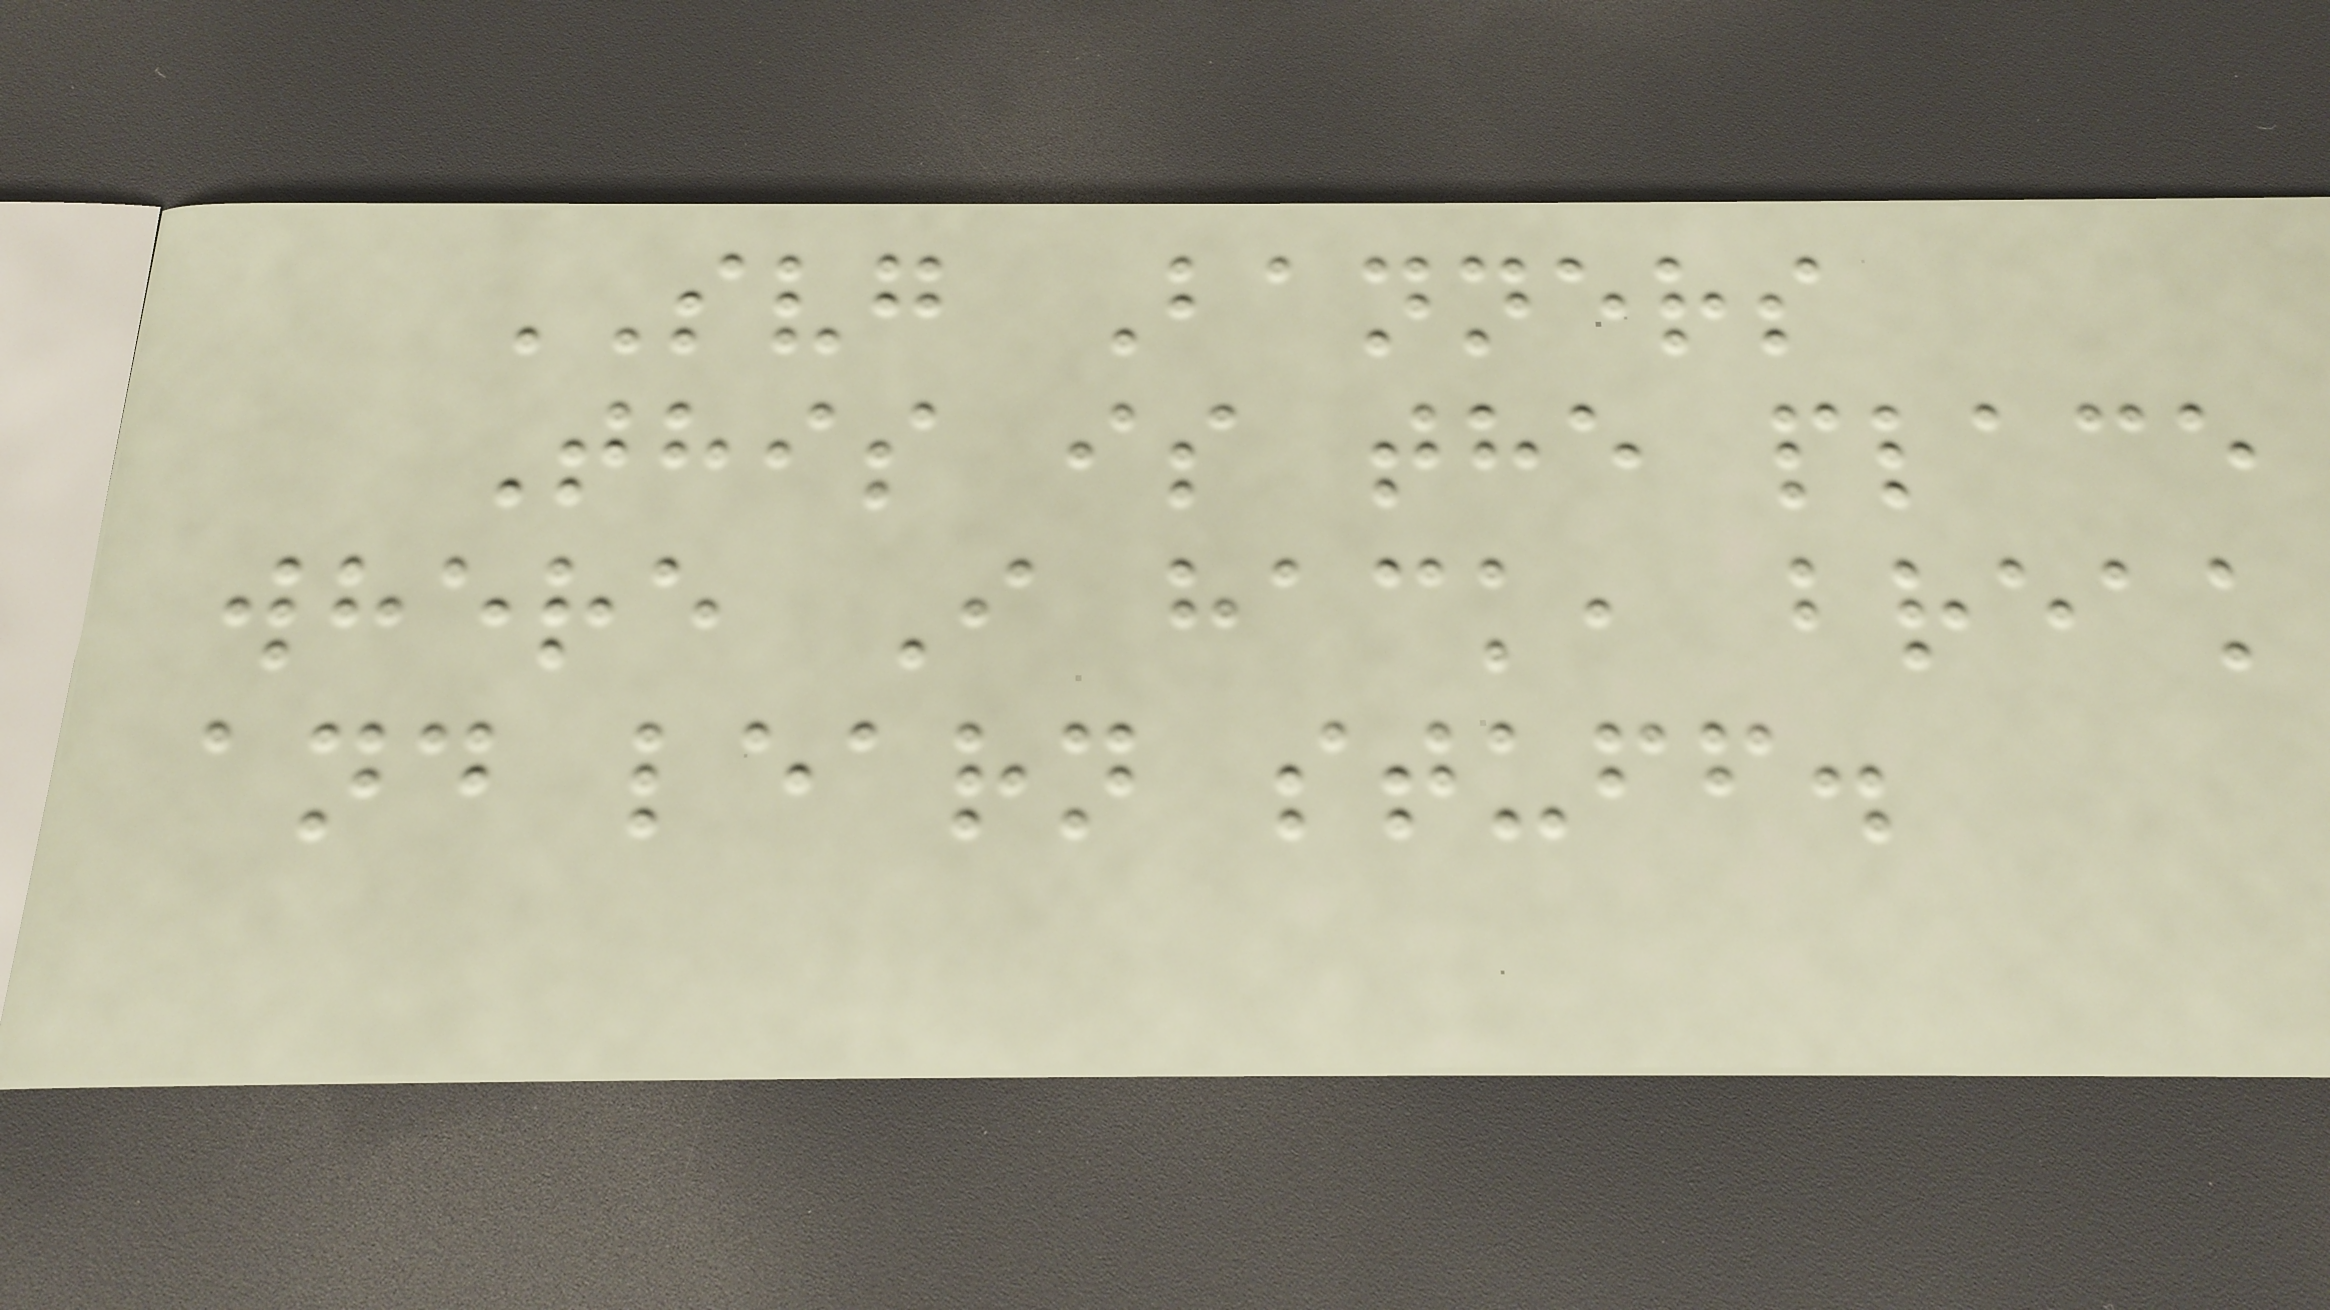SVG Banners
This is the place
where I hack, break
and learn stuff.
